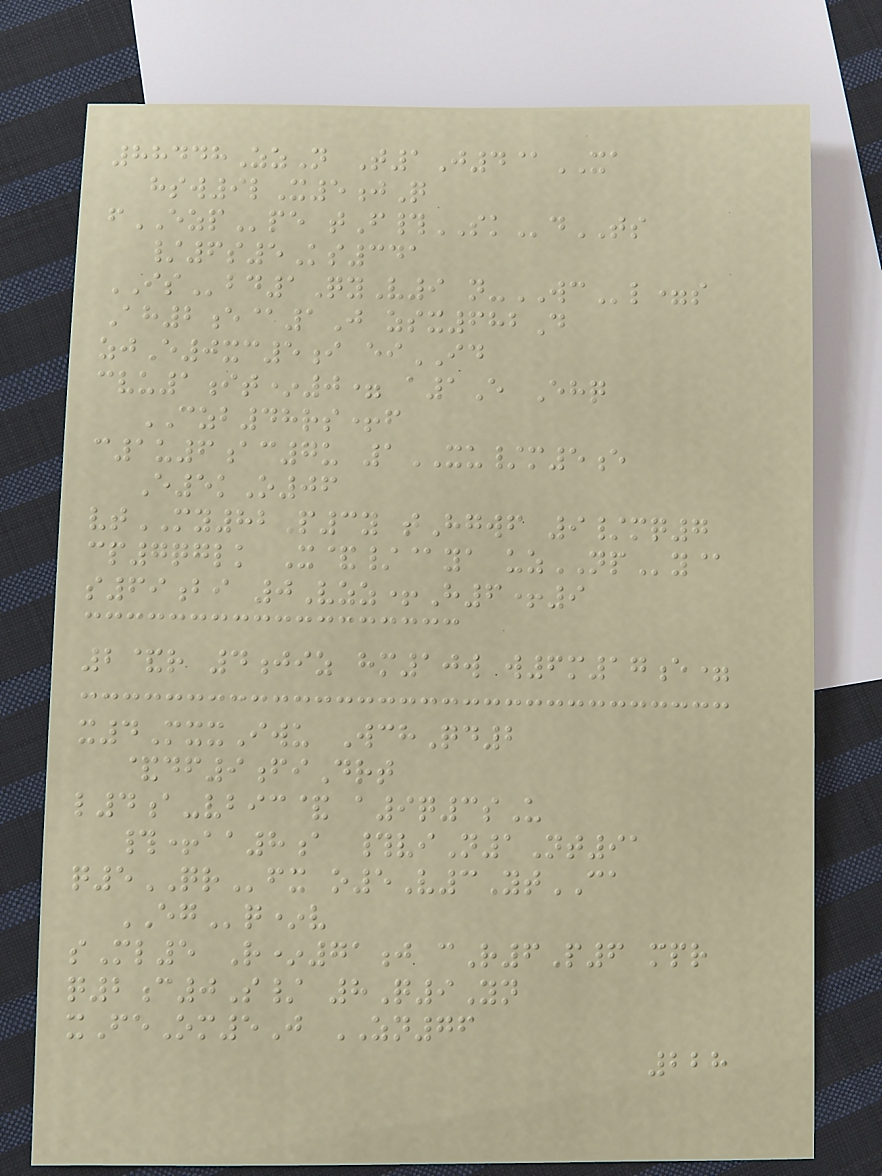88448ZzN T1J4@XA
hsw9lX5jQ
fEZPpe tF#SKdTS
/6s5Ks341
ISbd1QyV9 n-WCl=s
Ah2e@1J zsx682D
zjE0xc5i eiID
cvu1it*0= a1E Ehq
CZB48rs+f
c1u6ac7u 1XU/m5e
E5kO06
vtMY82P3y tHgwf 9/mq7
cp7qglk X&/@ya uzNPy@
s69bi 0Vzz+H6+9
2&r 4jiz hm10w w6m17e=
x4MxxIwu WchQd2
&df9fiDrt
l4a-vbic& a9q3sU
#+aa8a #viN1Nt91
q5QRfx o5V3YtCA
EGq*v
sMl5 R*71j cR6P6 mpr
q2c0S/ 8Q9Yn
xFeOm5J ZN76
228
